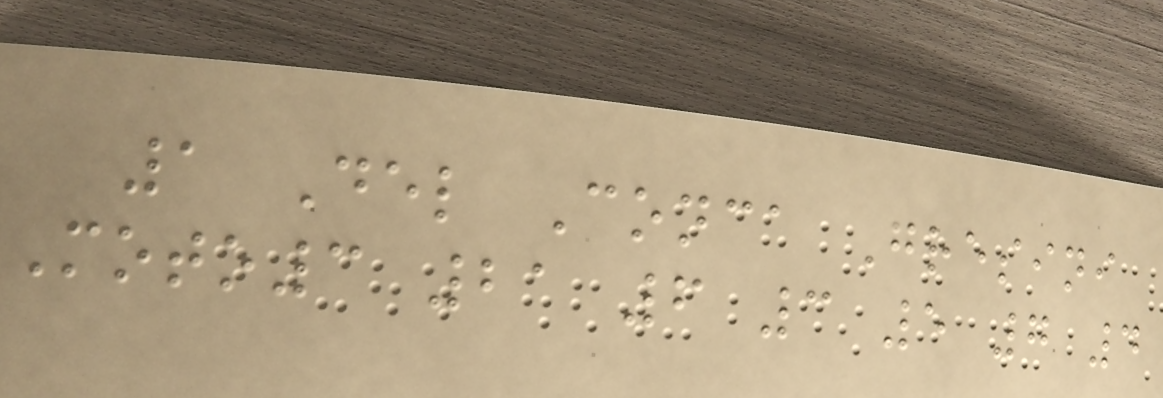1 Del Conca Gresini
Moto3 21 6 3 5 7 4
